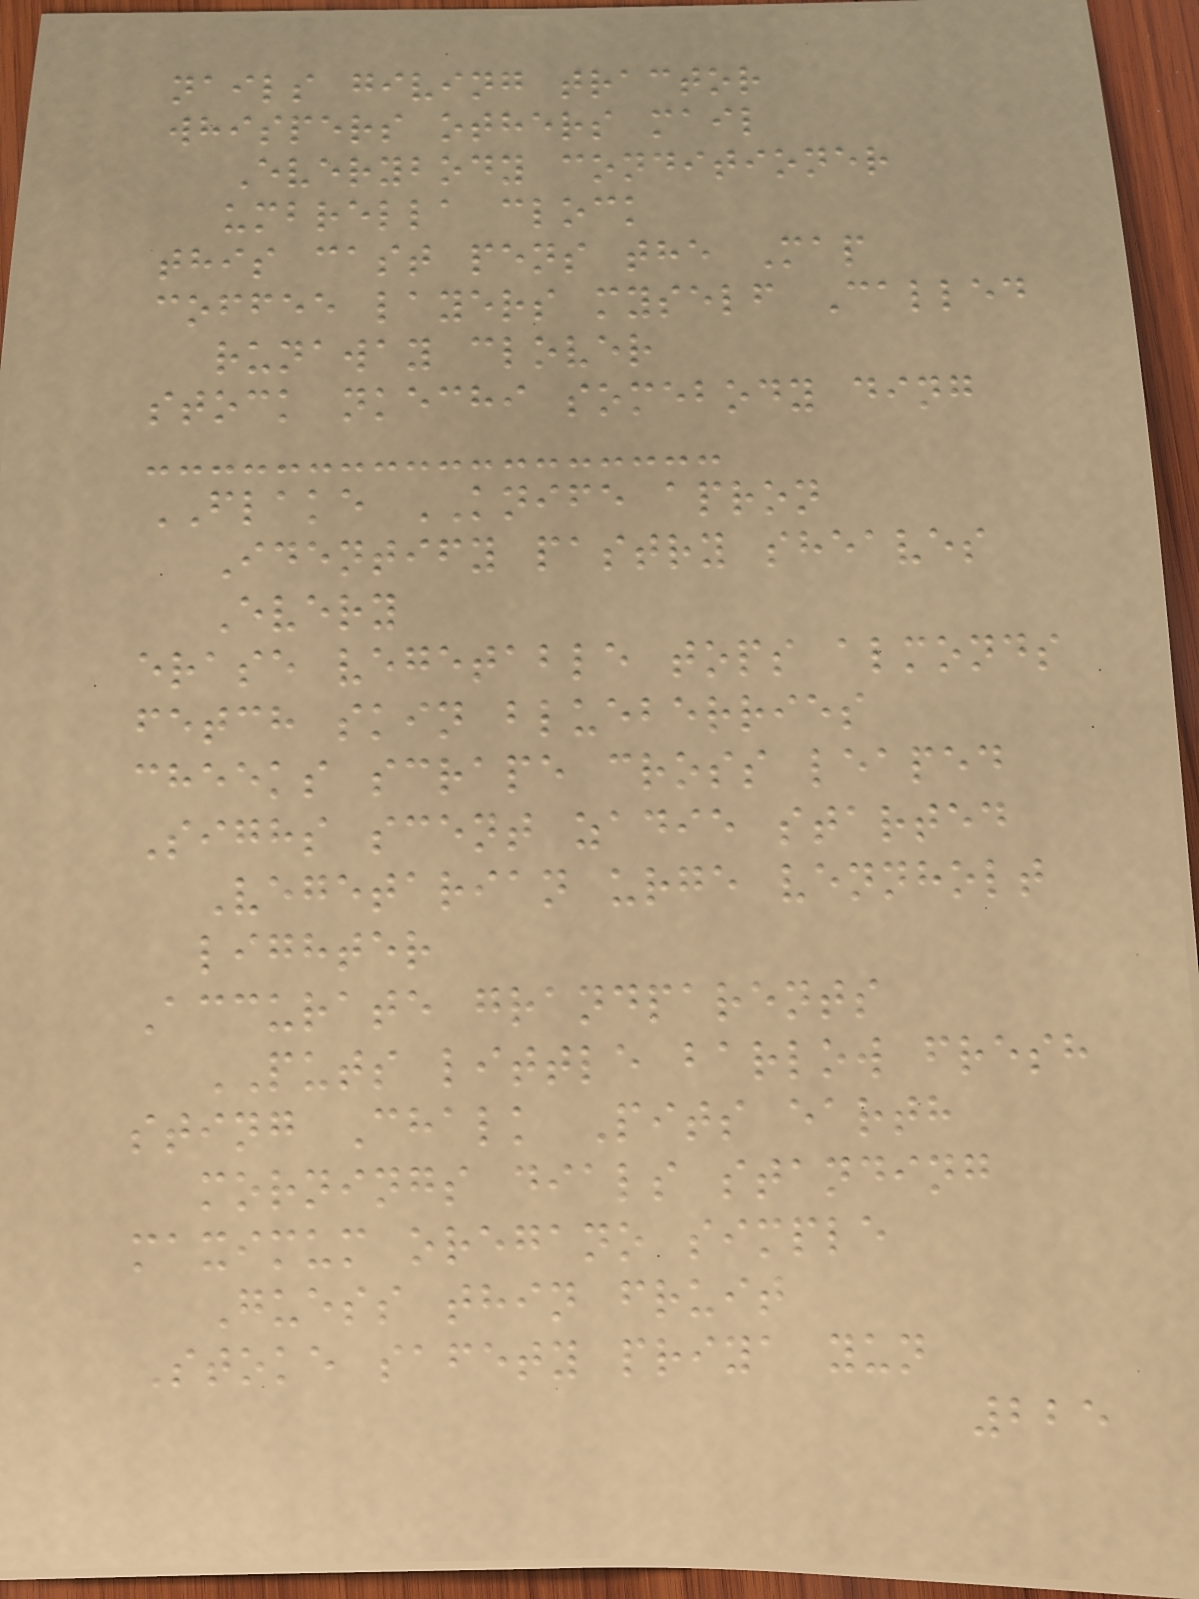nails giving tractor
whispers others mail
Everybody conditioner
umbrella clock
this cast pens the Map
coffee layers myself Called
runaway clover
stock nkechi somebody ding
FLAKE KNIFE apron
Identify pastry sheaves
Every
erase vegetable tops almonds
fetch skin blueberries
cheeks scrape cross leaped
Sighs scent zadie started
Vegetarian urge vennholt
lighter
Accurate grandparents
PUTS little barlow fresh
sting Chalk Pits earth
mornings dials standing
maximum oregano simple
Guess thin fruit
Stoke safety priya yun
225
